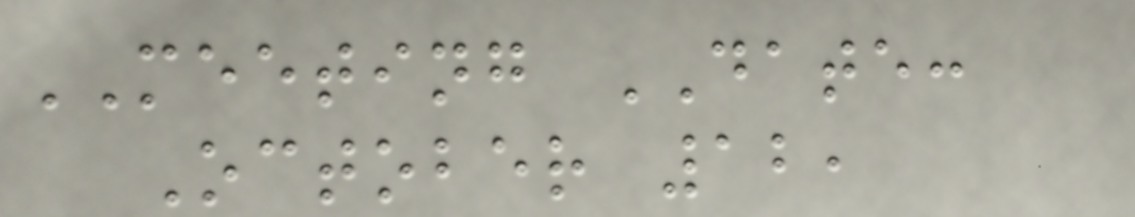MEETING DATE:
October 12,
